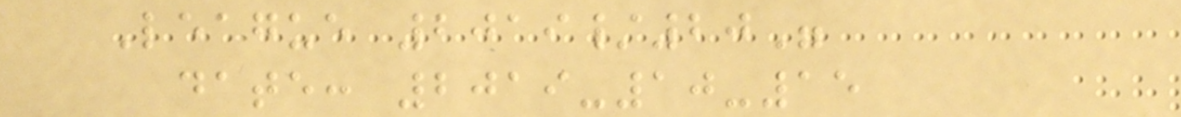League 2019/20"
date: 2019-10-15
